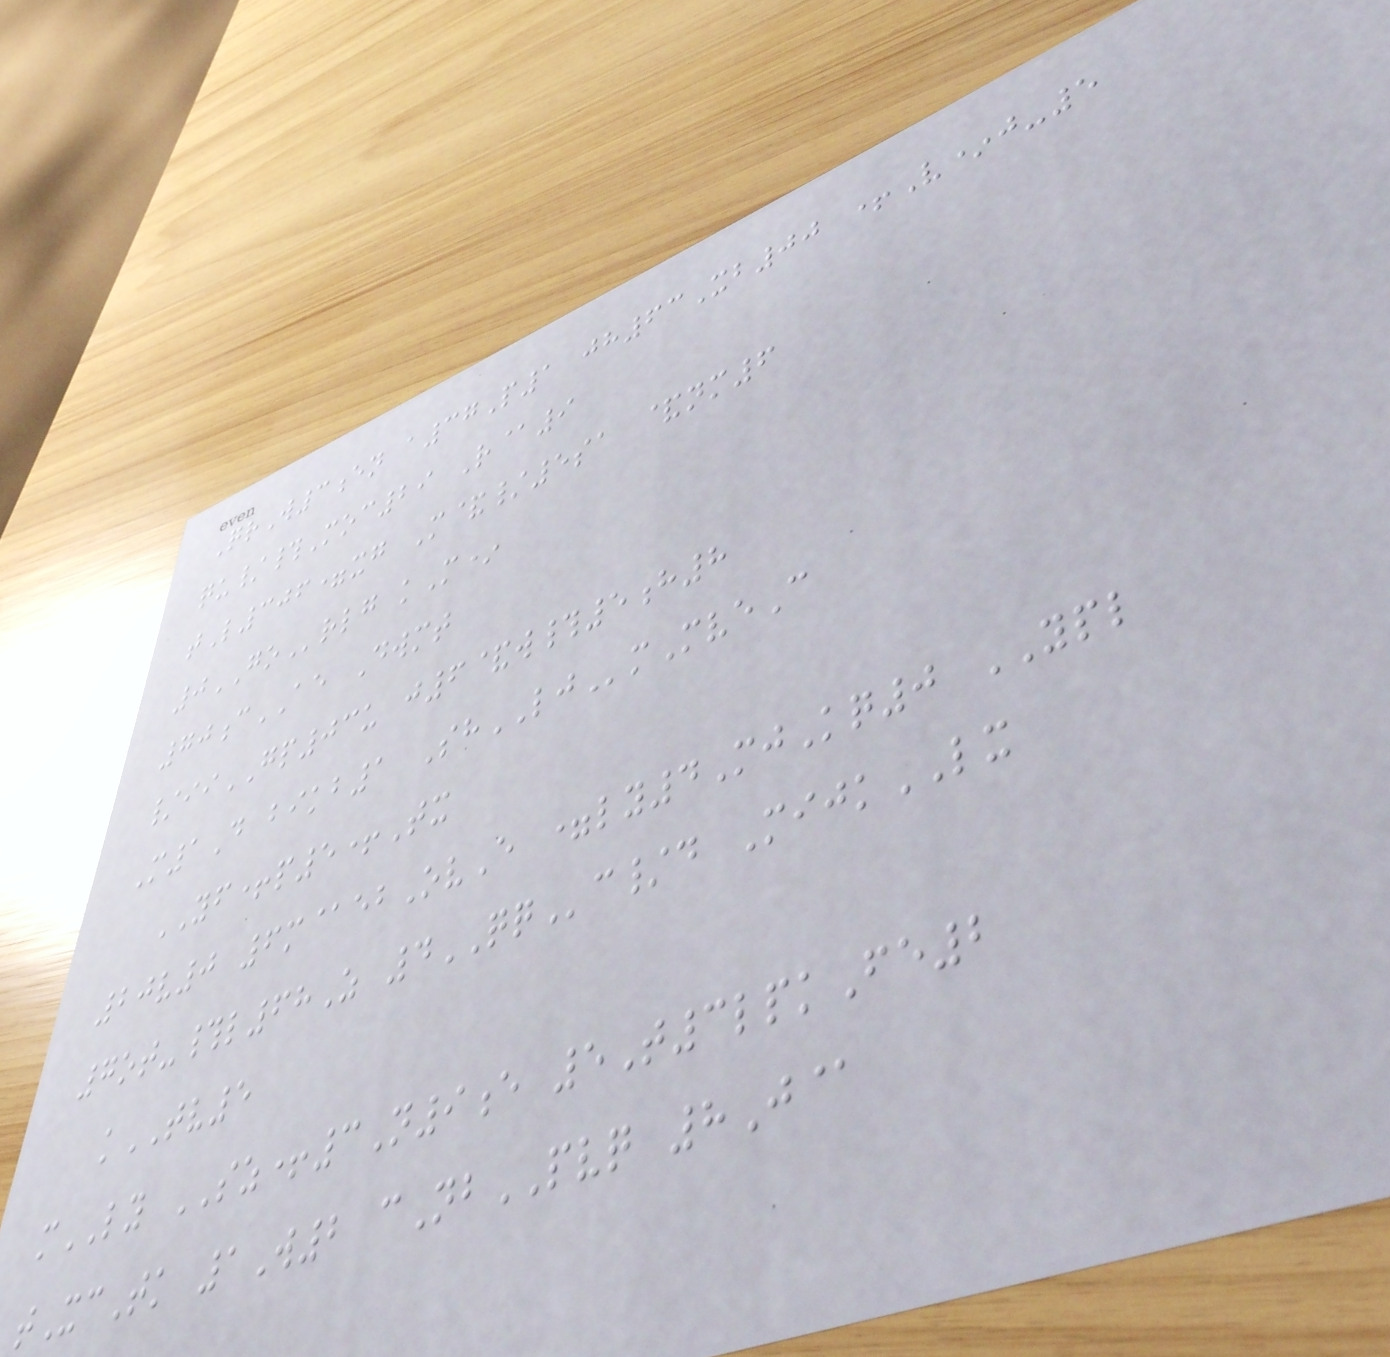QrW3en a37P1 jh63Xb00 +V*j-5
qu/#Moc29 R@9
tL306=xg M&/5sa &nm6
0GOrlg kM*
70cAE Dwmt
/iiGP03u j6&w#5h8
M1D bikb1 ShLJmMveC
YF+p5+Tx
20v0 6m@ebOvE =ly4MjKq0 YPL
7ot-#l68Z 4QQc/d MijkLX
kTV5
mLY SZ+3N9e 5T3lpkFe2
tXcTk 1W2 cNbPVQ 8J@
